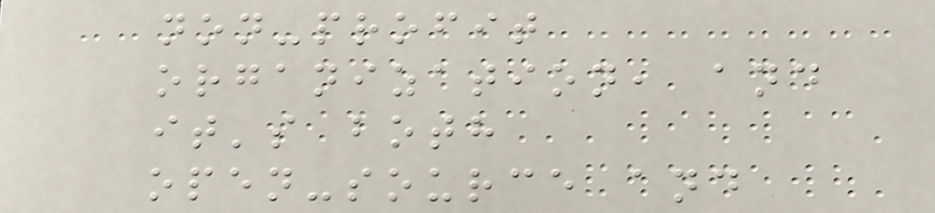non-profit
organization, and
it's both
open-source and
